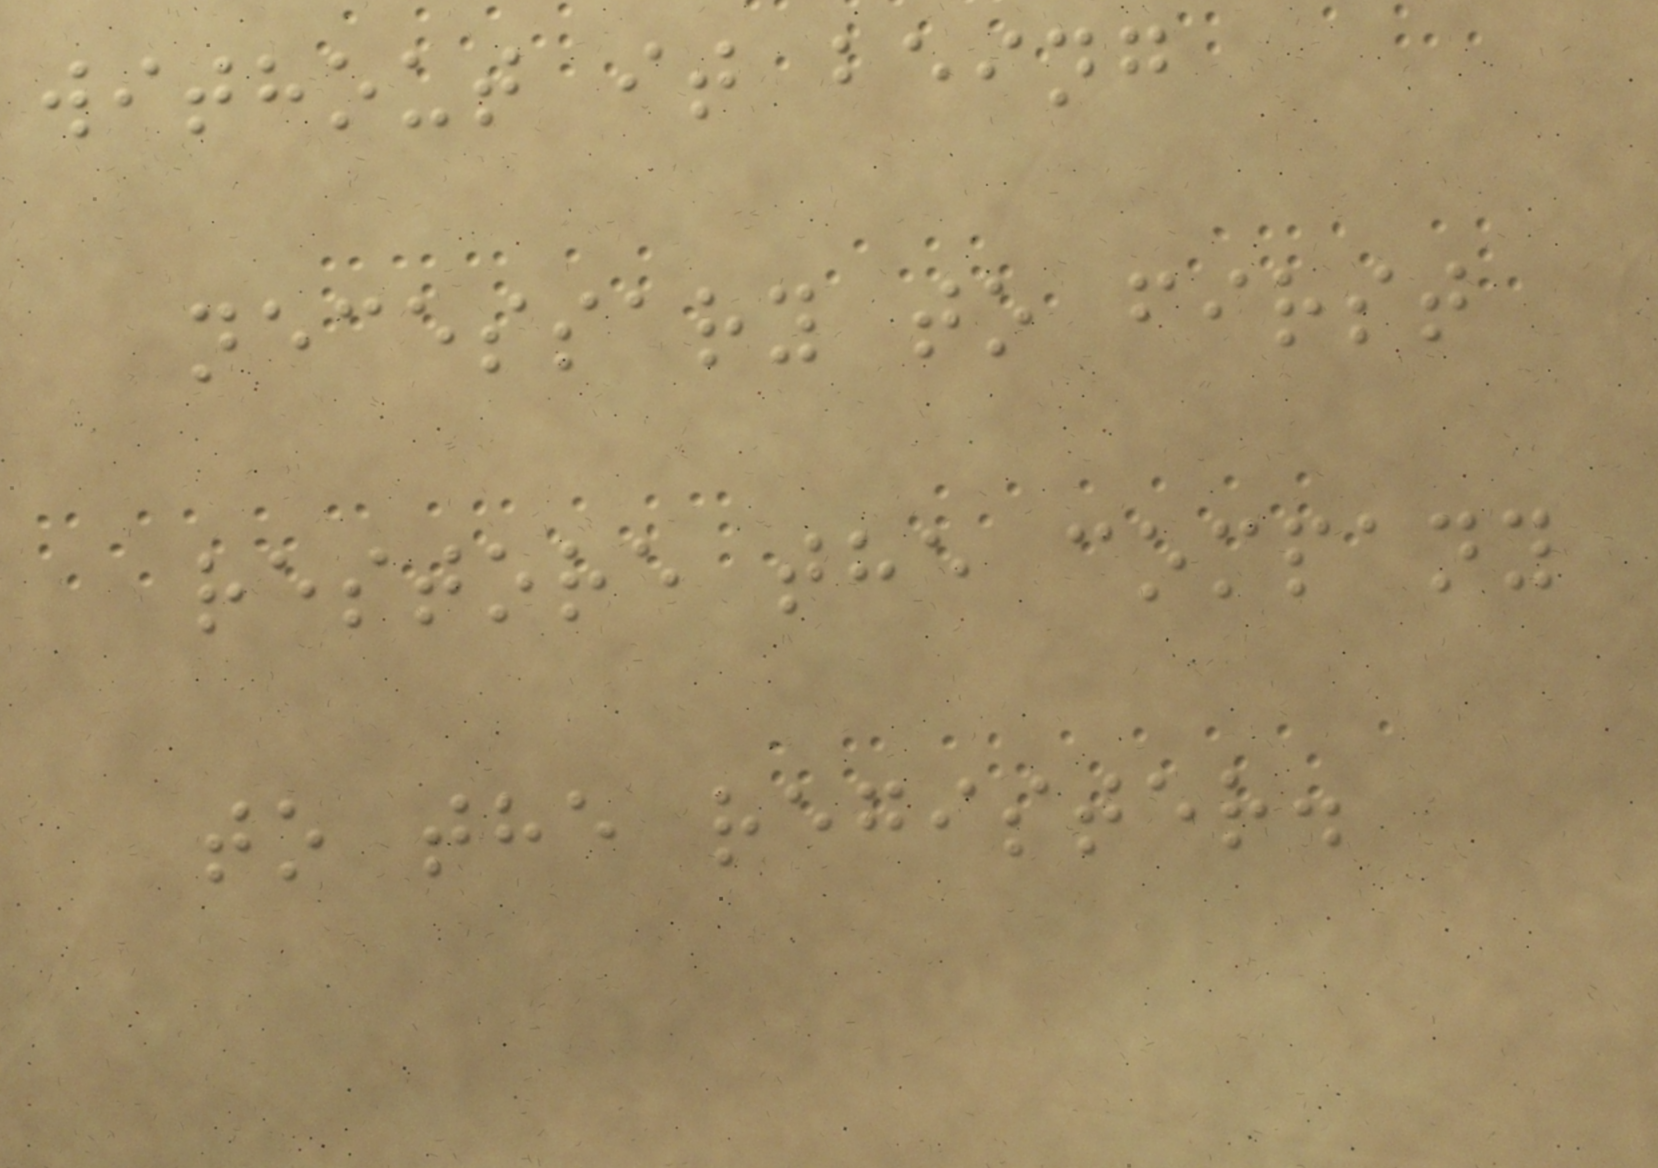without it being
necessary to first
restore the company
to the register.
